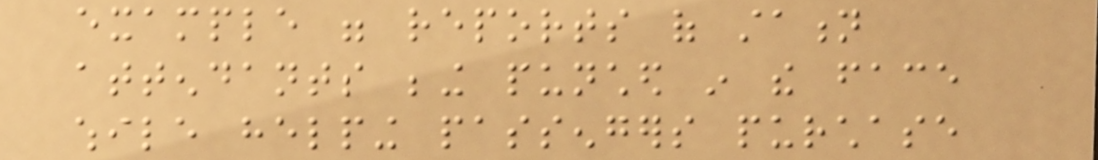example were reports of station
attendants being punched in the face
while helping passengers purchase
